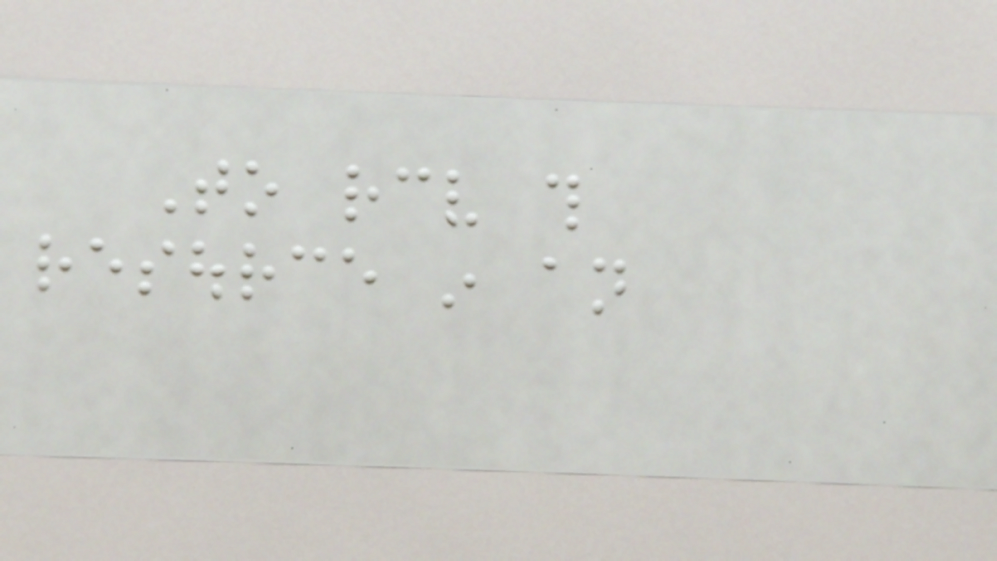To receive this
resource in an
